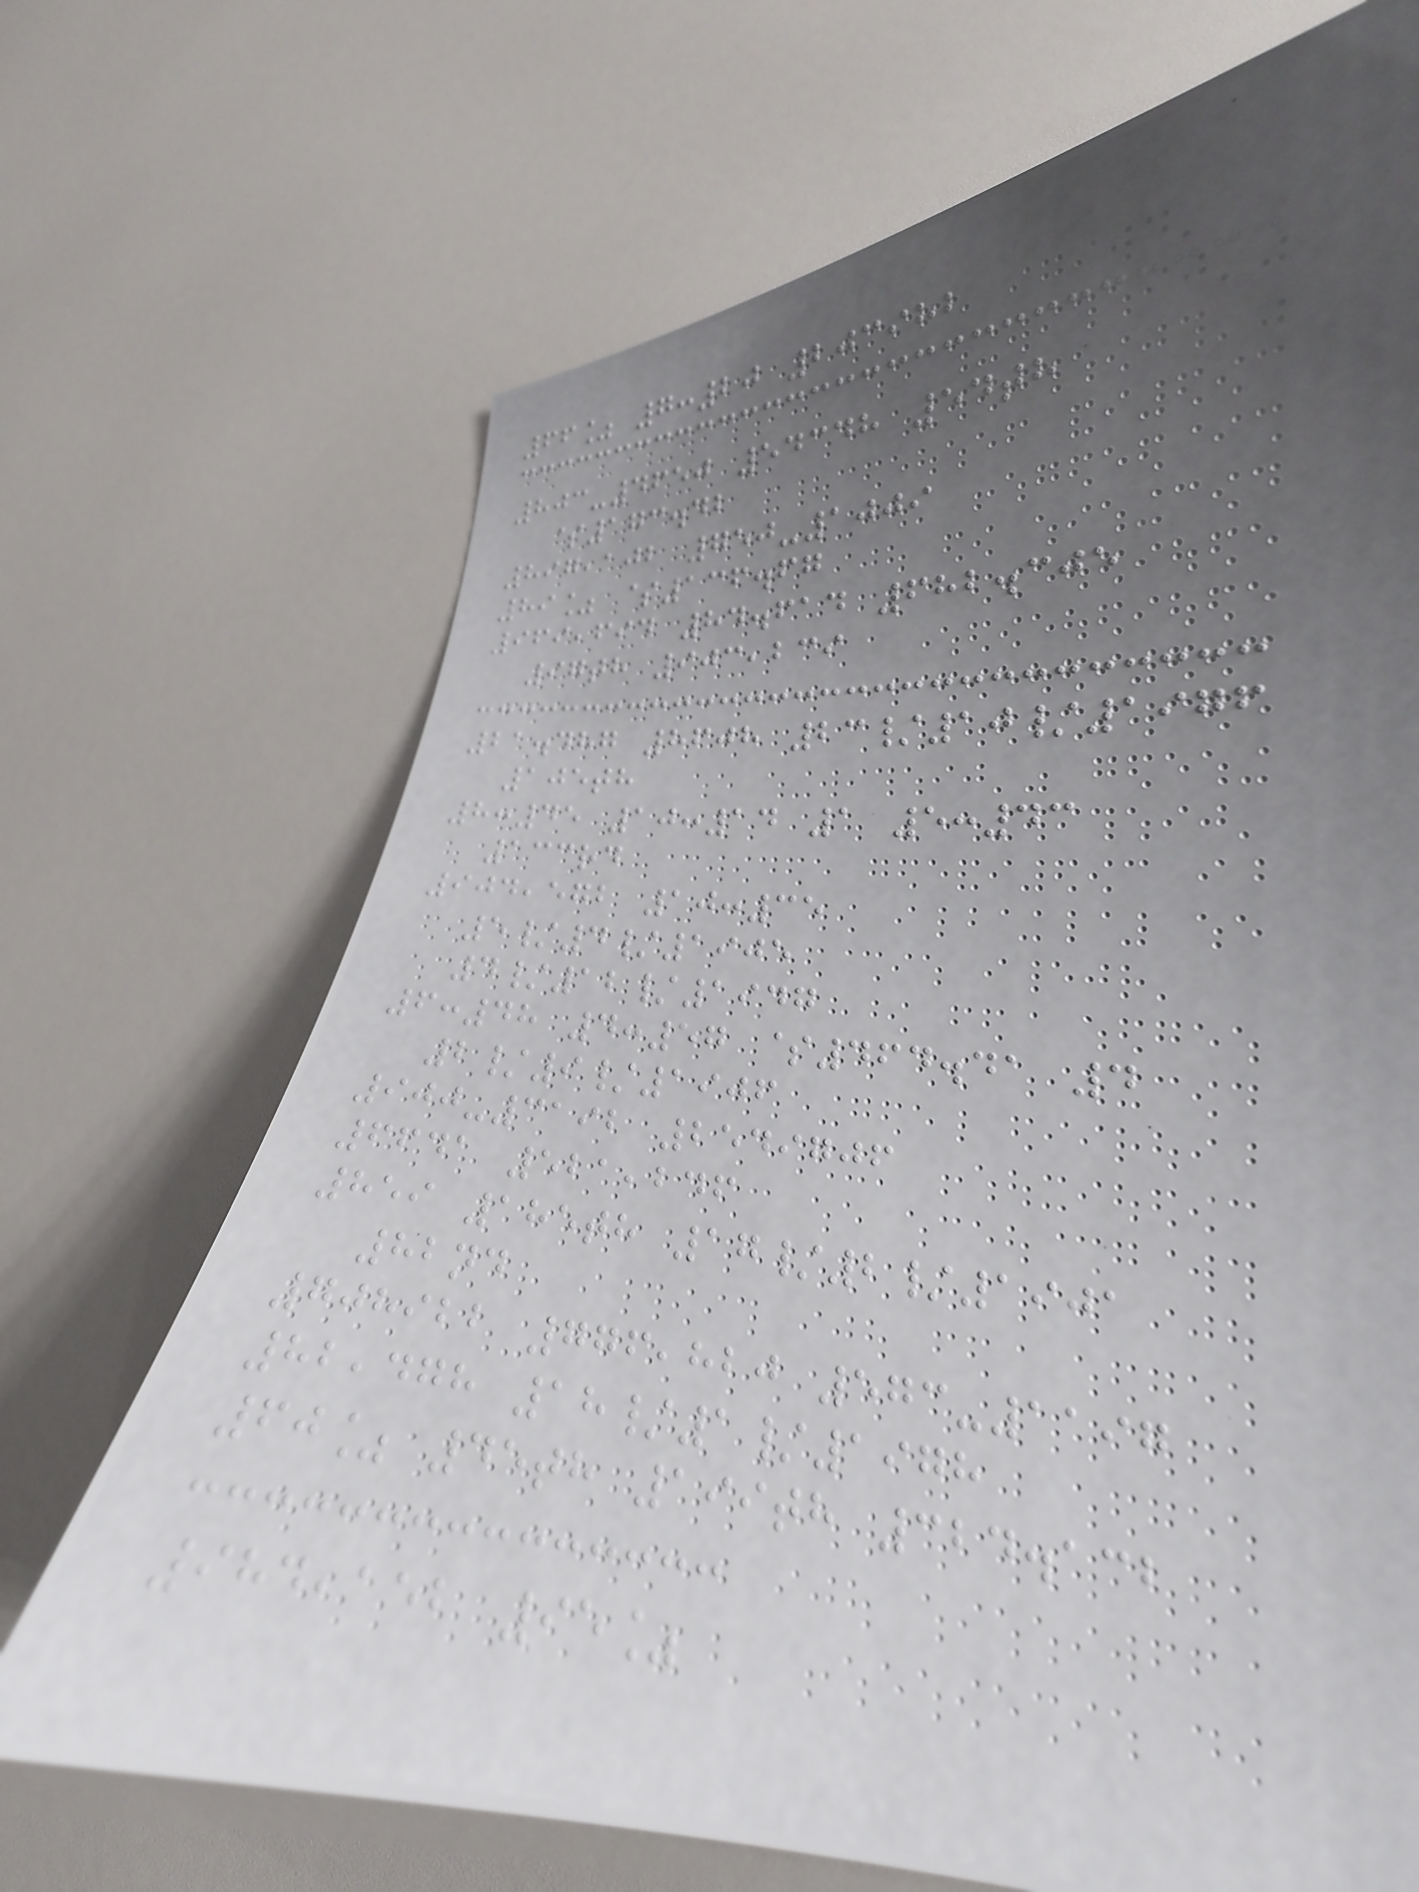66% 7:20 203982
803-4650 54348 54th
$173.42
897,102 750-1009
89% $136.67
969,694 84.614 682.305
97th 903,239
21.487 8608 23/10/1976
105th
8:45 10:14 1 5:43
133rd
904,572 10:35
5/4/1905
4/12/1947
6:48 4:57 $464.41 4
2/9/1906
900-3192 2549706
6641 521,246
859 185th 17/2/1901
82nd
708922 776,820 573-1197
82,478 18/1/1978
60% 45th 199th 324.132
984,152 95%
